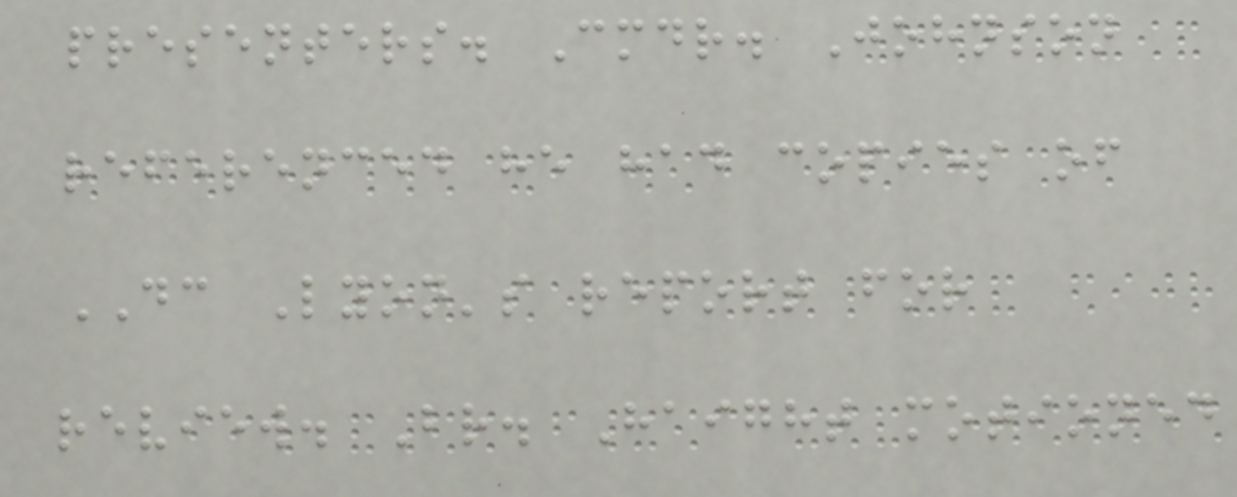presenters. Cmdr. Johnson
referenced he had copies of
DC Lyon's report for
review. Br. Haight motioned
